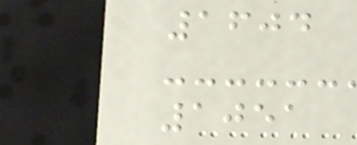1604
1051
